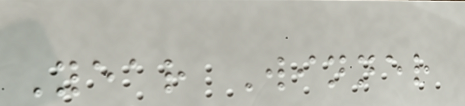Year Winner
